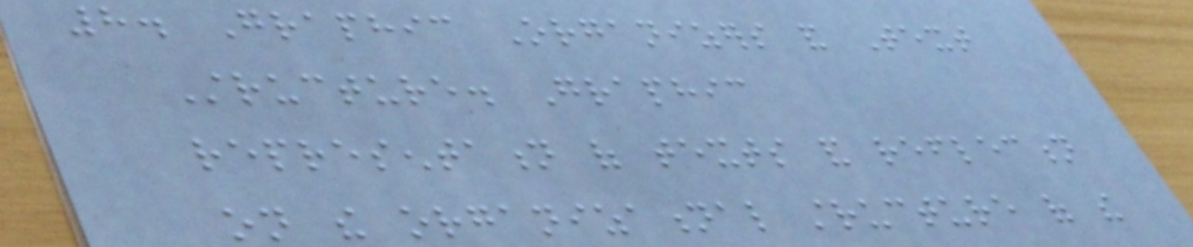8. Graphic Organizers and Text
Structure. Graphic
representation of texts and reflection
on the organizational structure of the
